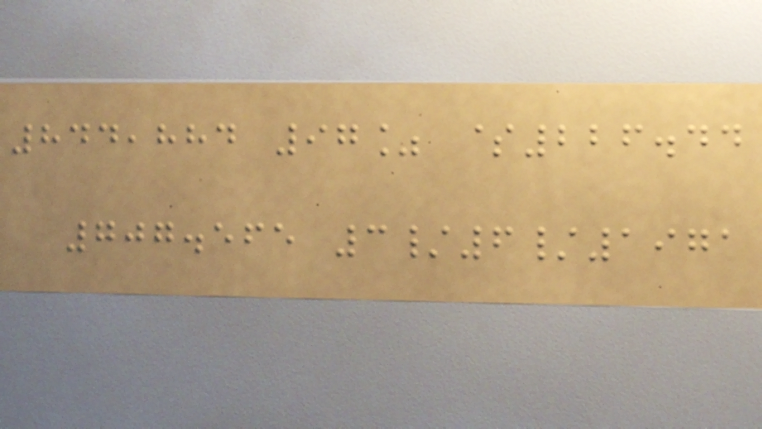844,884 97% $226.44
707.565 3/6/1971
